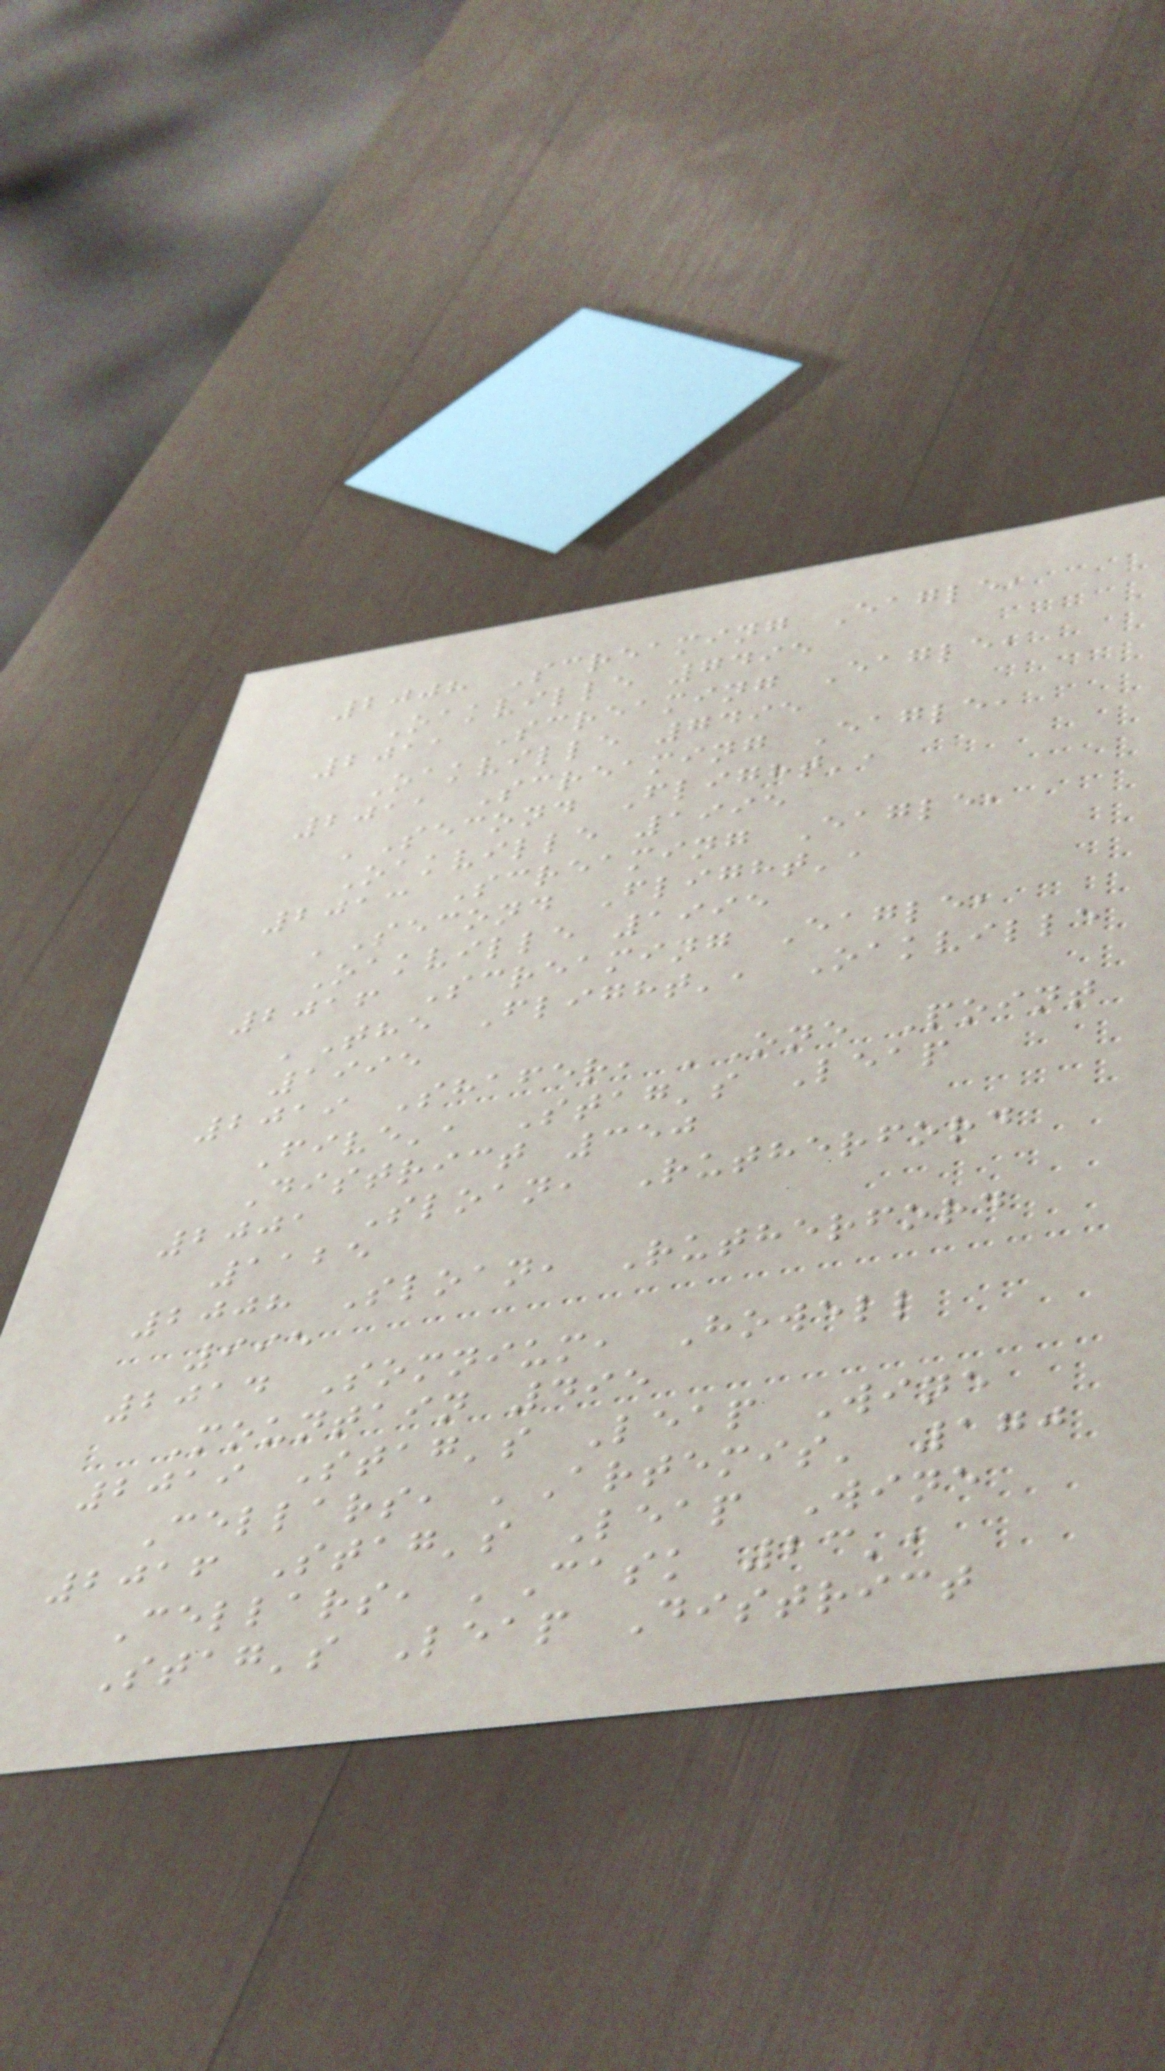2008 Screaming Eagle,
Oakville 7495
2011 Screaming Eagle,
Oakville 7495
2011 Screaming Eagle,
'Second Flight',
Oakville 1995
2013 Screaming Eagle,
'Second Flight',
Oakville 1995
2016 Screaming Eagle,
'The Flight', Oakville
1995
2019 Shafer, 'One Point
Five', Stag's Leap
District 350
2001 Sloan, Rutherford
1125
2008 Sloan, Rutherford
995
2014 Somnium, Howell
Mountain 495
2019 Stag's Leap Wine
Cellars, 'Artemis' 170
2016 Stag's Leap Wine
Cellars, 'Cask 23',
Stag's Leap District
